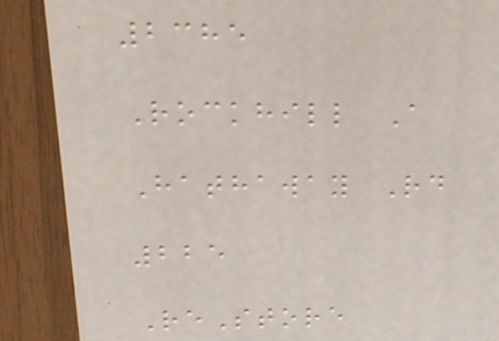2385
Rockhill A
Hathaway Rd
225
ReStore
